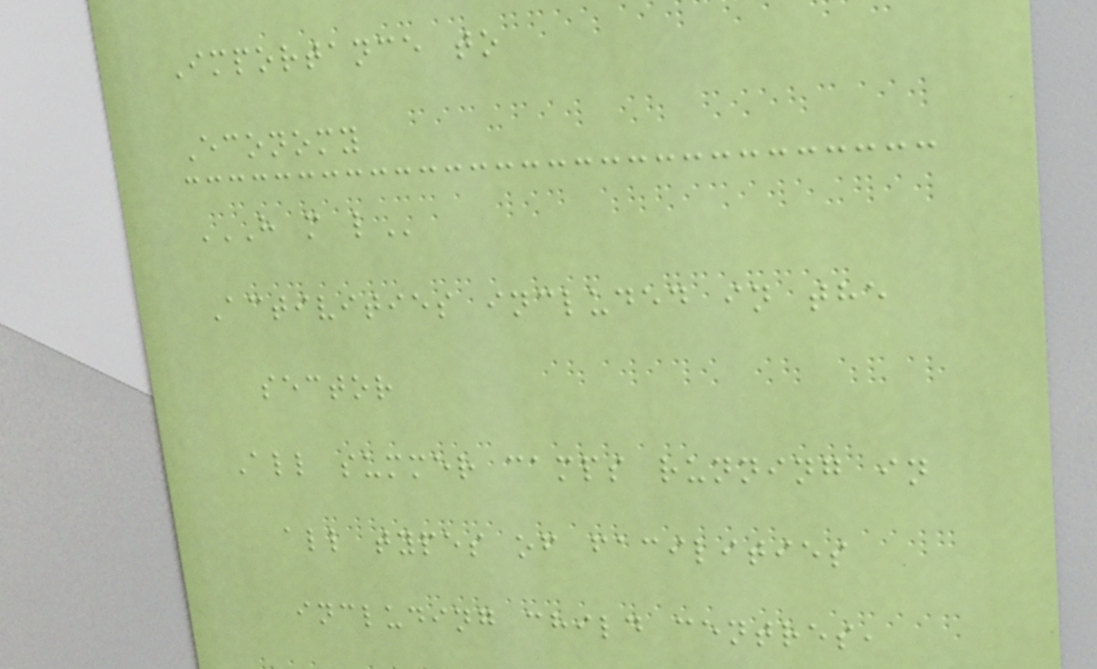Importance to
Economy
H M L
Activities included in the
sector
All summer camps running in
all types of facilities
including child centres,
